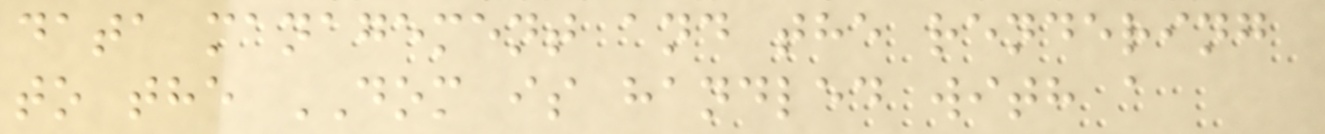data management and the rendering
to the DOM is handled with a
